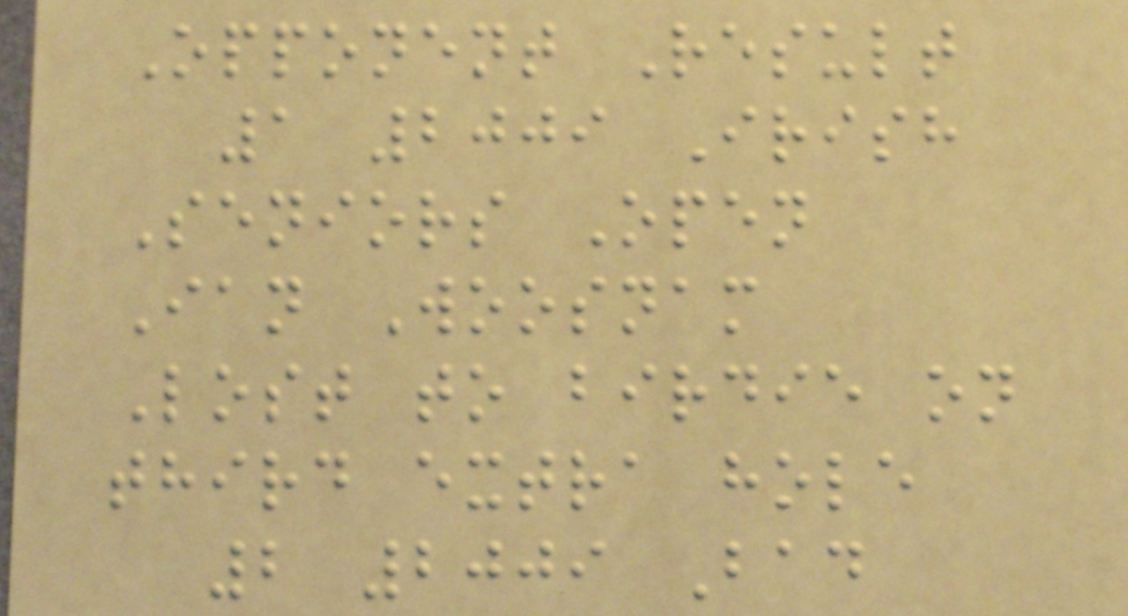Opponent Result
1 2009 Irish
Seniors Open
Ian Woosnam
Lost to birdie on
third extra hole
2 2009 Bad
